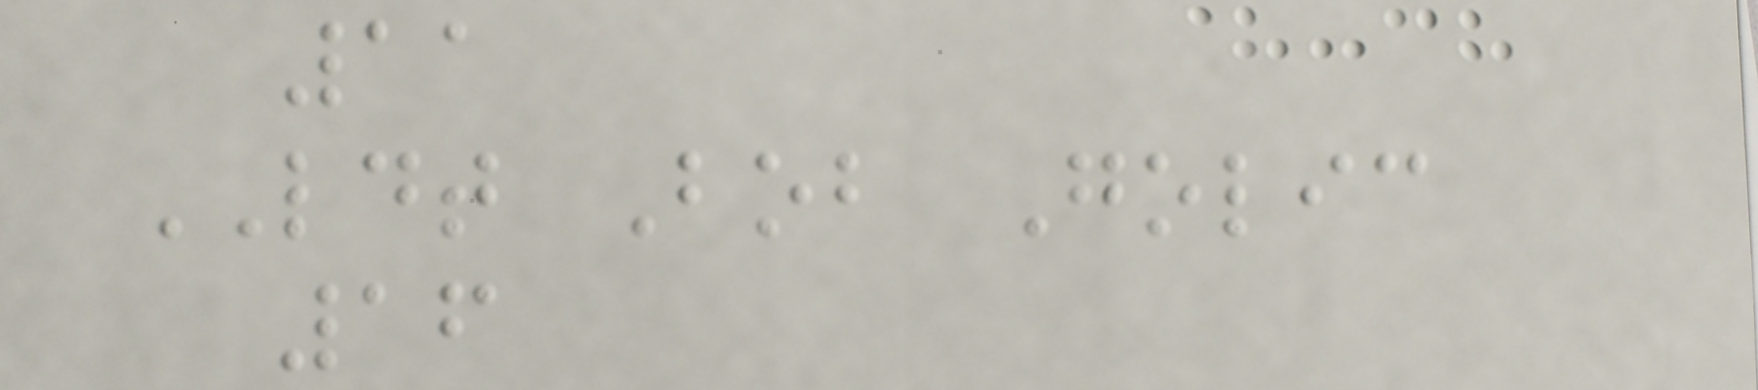11
LDT Bob Golic
16
